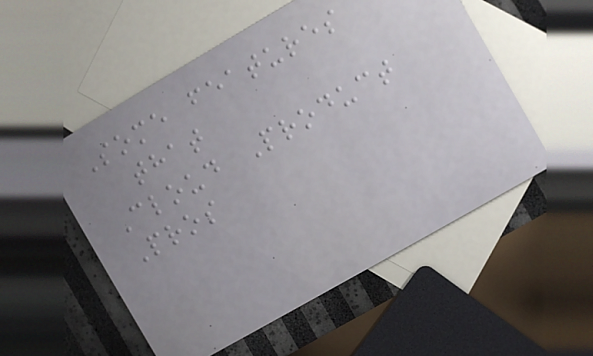Some features
that
Cloud Product
Pros
